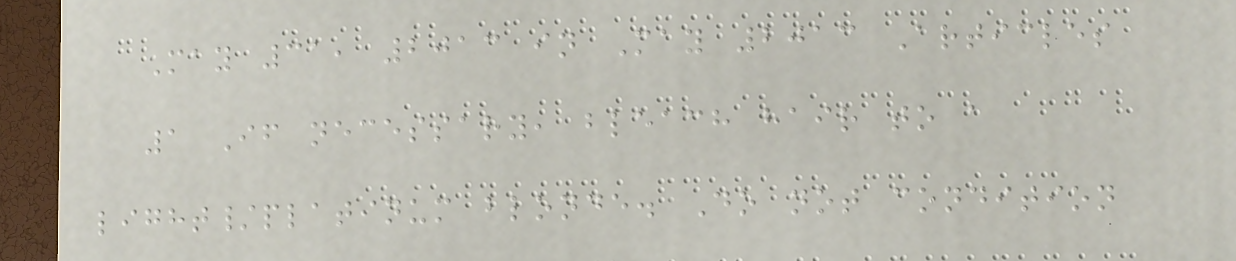May 31, 2013 in May 2013 Articles
1 If necessary, bleach hair to a
light/platinum blonde. Do not condition
